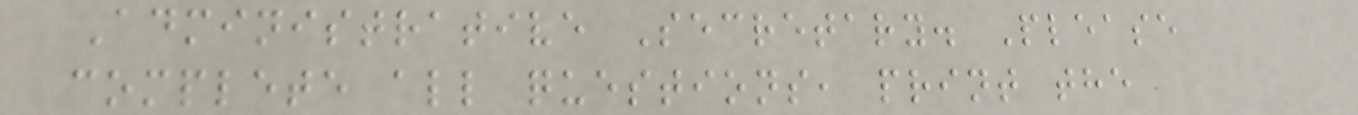Administrative Secretary. Please
complete all questions, print the
